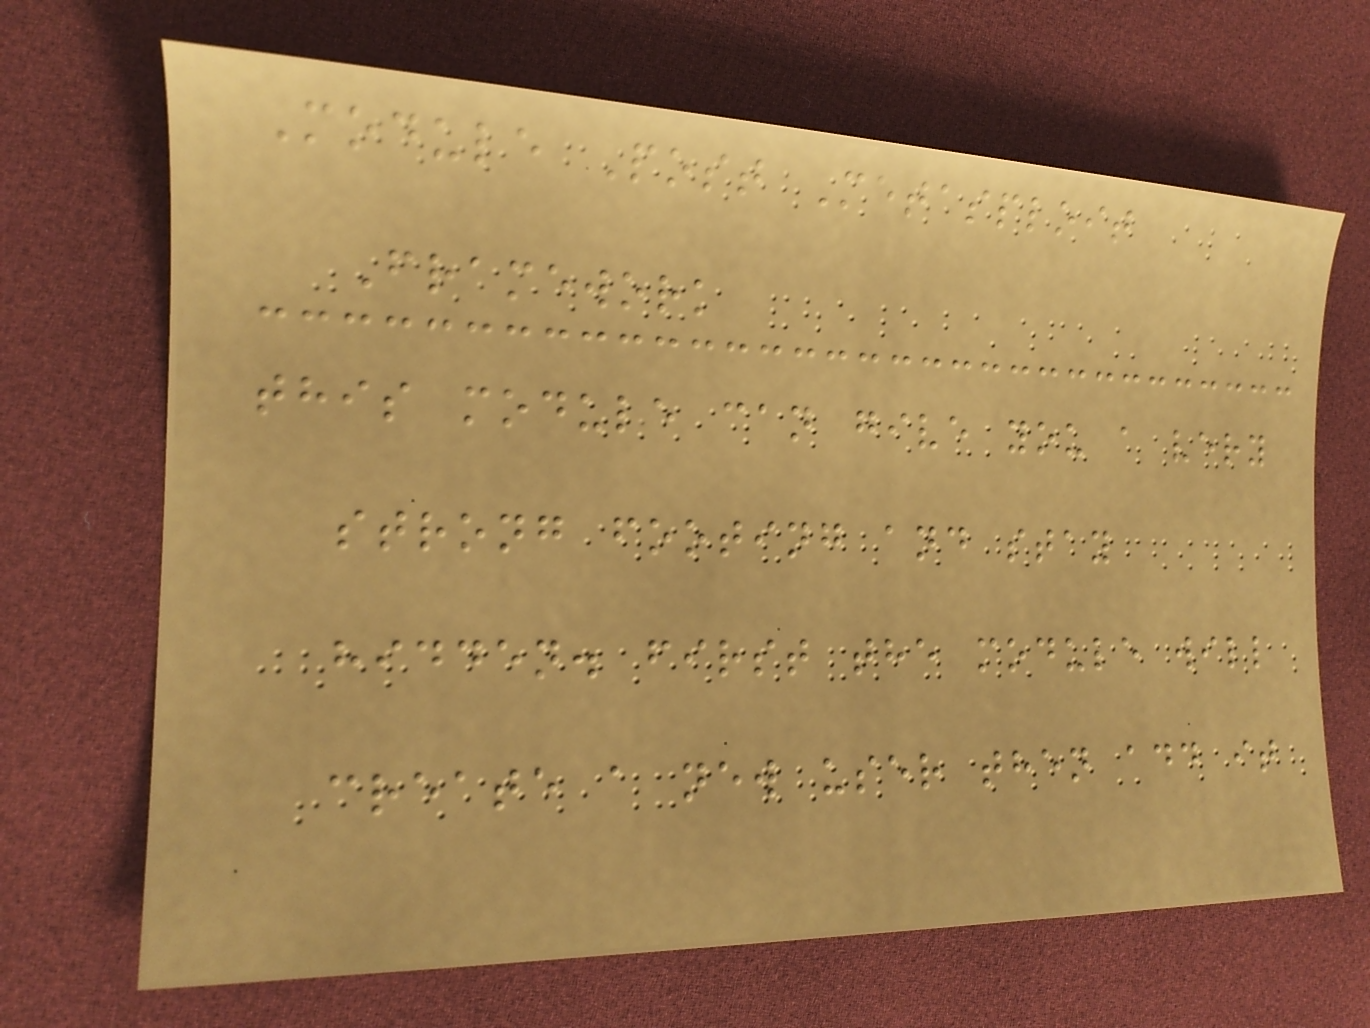Module Post Metasploit
Framework
this module can give you a very
strong footing and stay
hidden. first the module will
create a new user then add it
